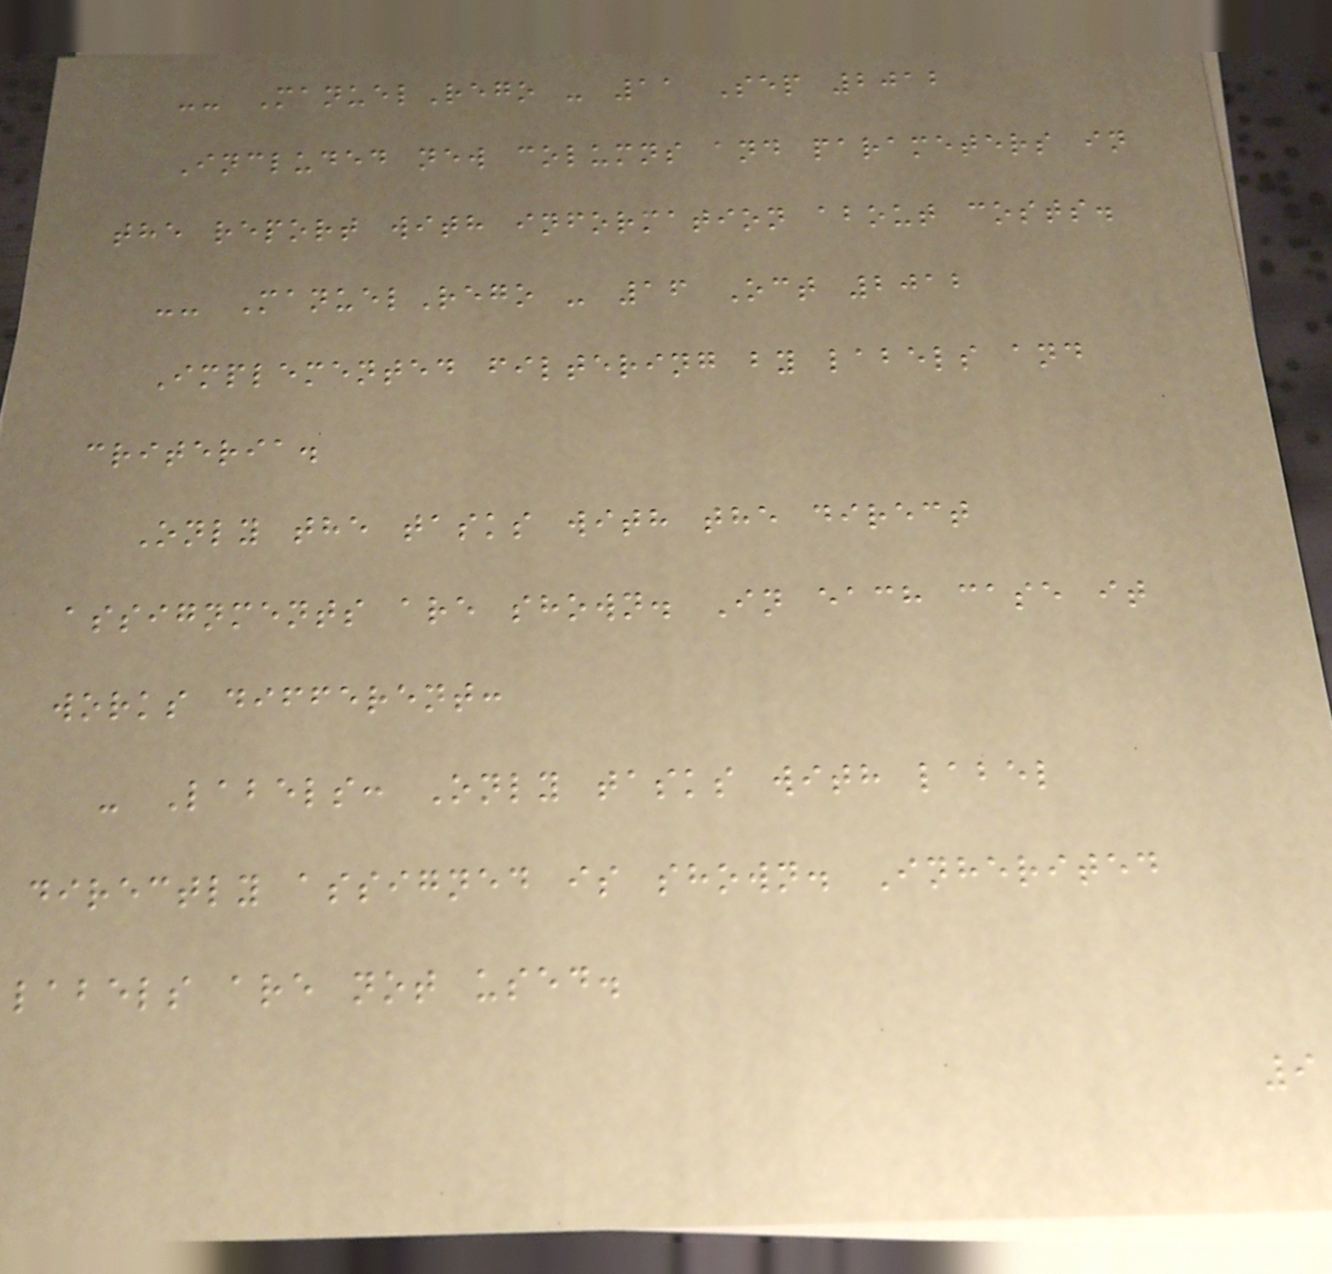-- ManuelRego - 11 Sep 2012
Included new columns and parameters in
the report with information about costs.
-- ManuelRego - 16 Oct 2012
Implemented filtering by labels and
criteria.
Only the tasks with the direct
assignments are shown. In each case it
works different:
- Labels: Only tasks with label
directly assigned is shown. Inherited
labels are not used.
9
